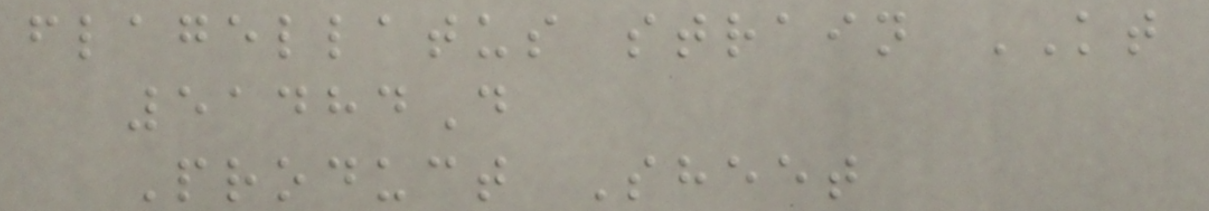flagellatus strain KT
51484D
Product Sheet
